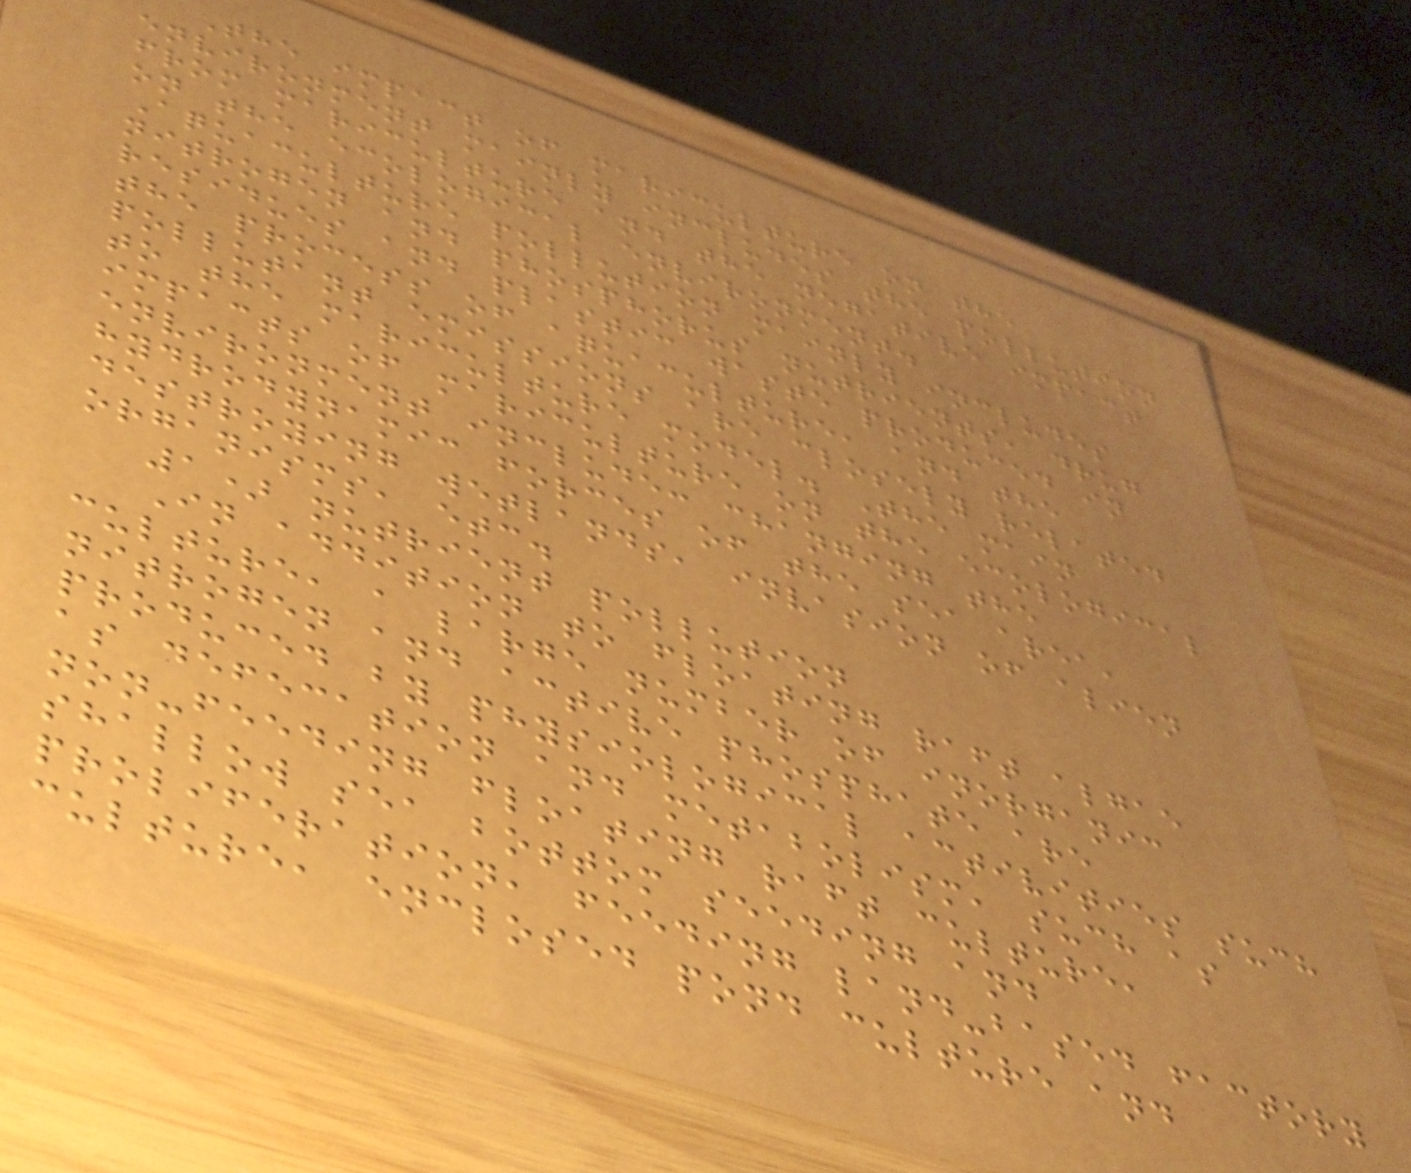The impact of mariculture on the
environment mainly includes the pollution
from mariculture and the negative impact
on the ecological environment.
Aquaculture pollution mainly includes
nitrogen and phosphorus nutrients, drug
residues and plastic waste produced in
the process of aquaculture, and the
pollutant emissions are closely related
to the mariculture model. The main
impacts of mariculture on the ecological
environment include: changing the
hydrodynamic forces of the sea area,
destroying wetlands, invasion of alien
organisms, etc.
1) nutrient pollution
In addition to floating raft algae
culture, a large number of inorganic
nitrogen and active phosphate are
produced by physiological activities such
as defecation and metabolism, such as
non-feeding floating raft culture,
shallow sea bottom seeding and
proliferation, feeding land-based factory
culture, enclosed pond culture and
